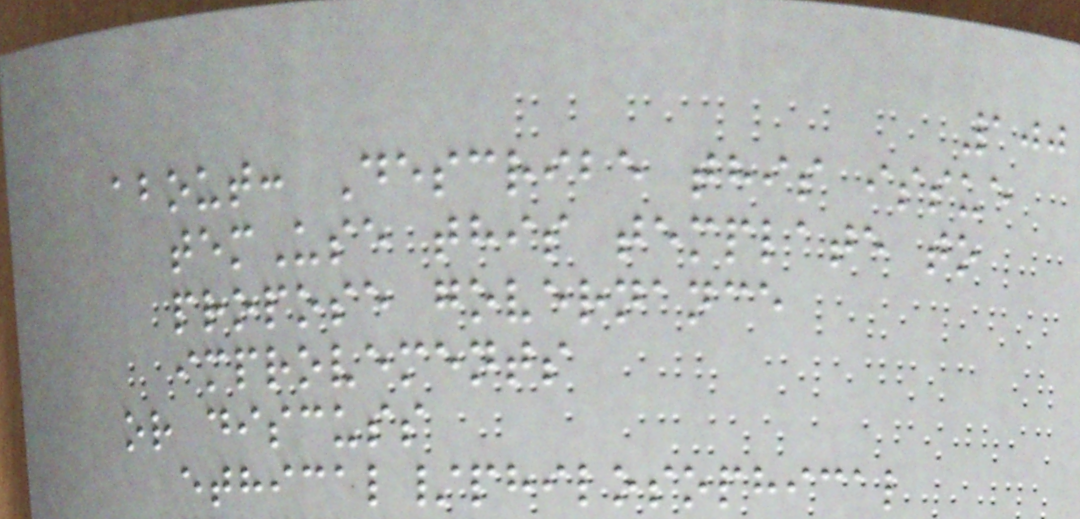100
about: Describe this issue
temUse this template to
propose governance
improvements
or discuss
ethical/philosophical
